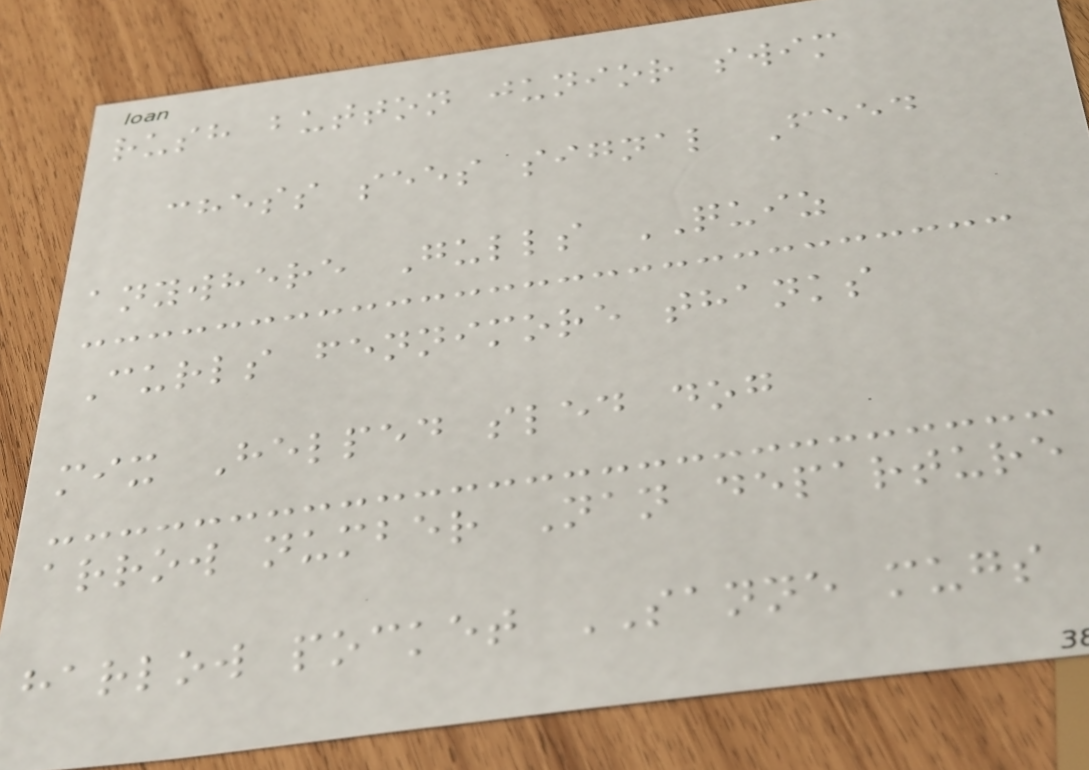rush button junior swim
chess sees signal Feed
anywhere Gulls QUIZ
Curls fennimore thanks
mix Helped sled dog
arrow number Nan departure
harlow pocket SANNE mugs
